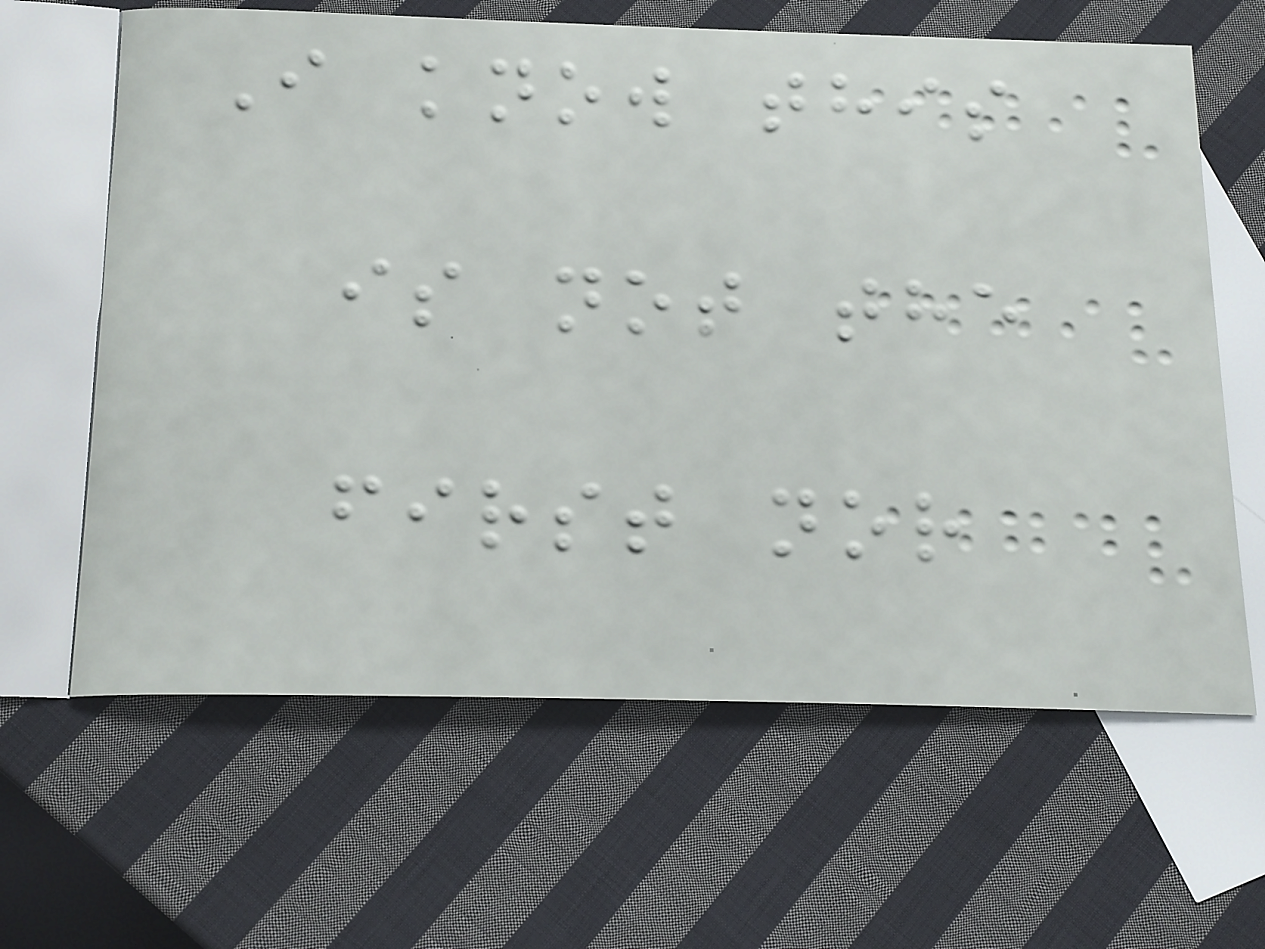I know this
is not the
first nor
